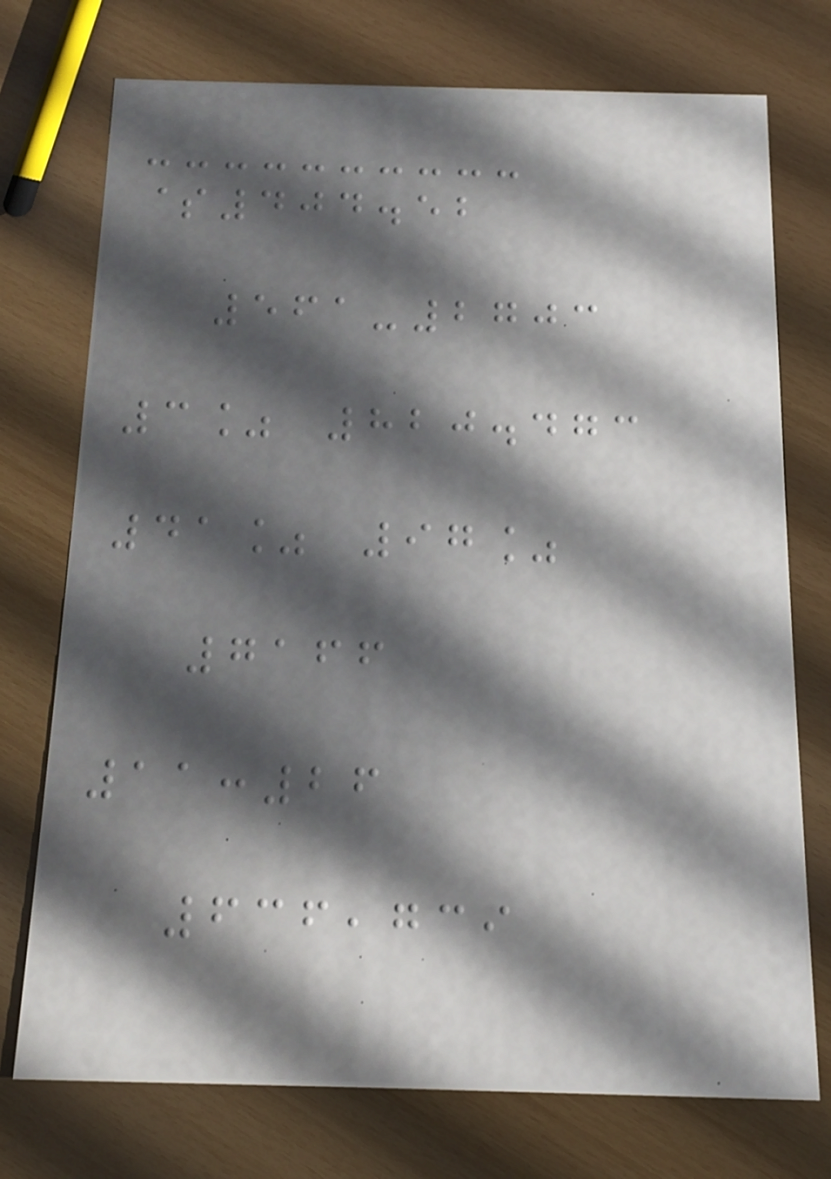$404.52
561-2703
3% 820.473
41% 97%
7166
11:26
636,739
